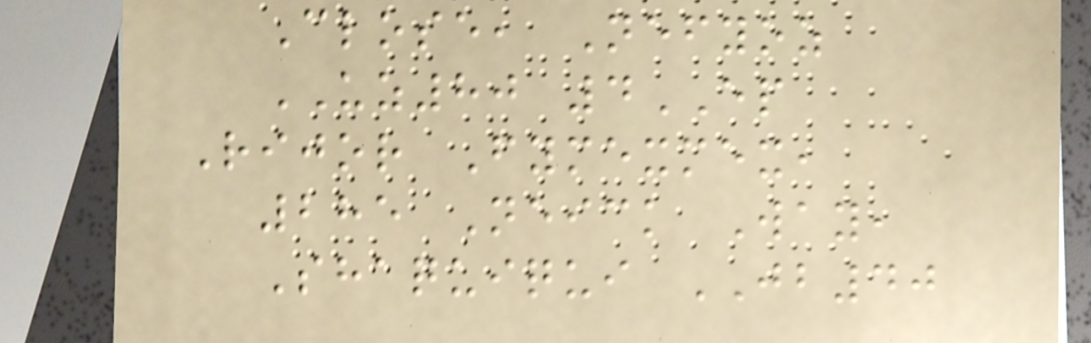Close, Nefyoz
UZ80 4EP
Rijor Fymexmex,
285 Neick Way,
Shaquiqui JB40
